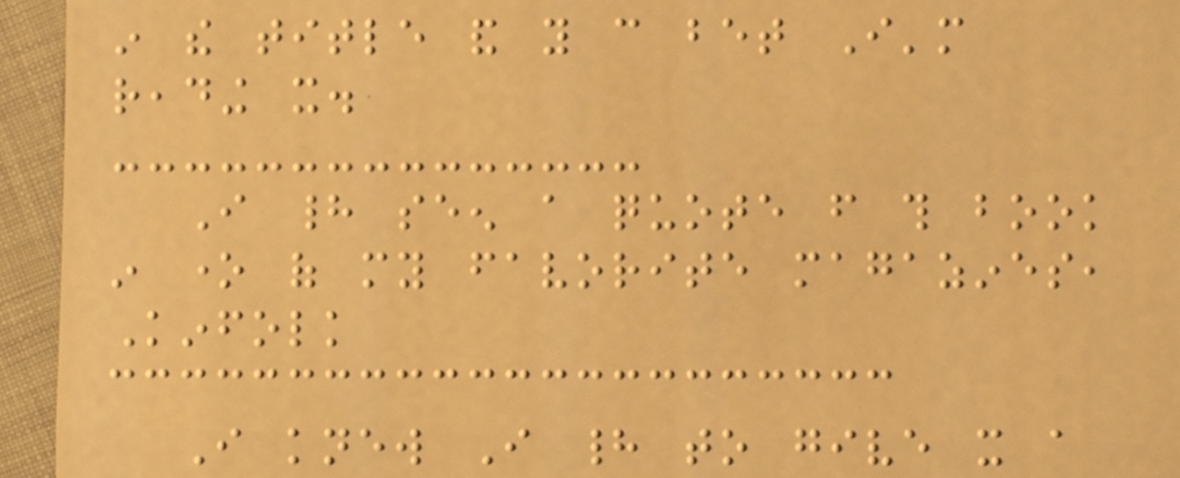in the title and you can bet I'm
reading it.
I had seen a quote from this book
in one of my favorite magazines,
Kinfolk
I knew I had to give it a
